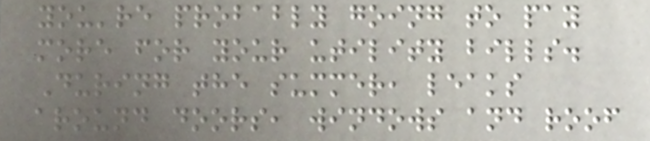you're probably going to pay
more for your utility bills.
During the summer, leaks
around doors, windows and roof
